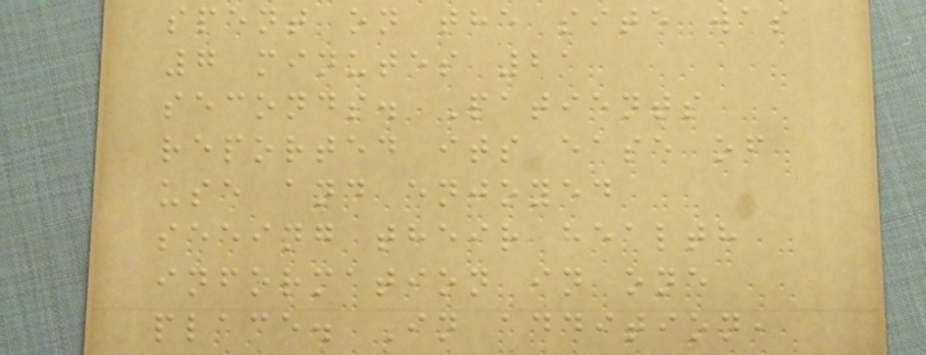spent on the site was
7 minutes 21
seconds. Patients
reported its ease of
use and enjoyed
seeing their health
information in one
place. In addition,
